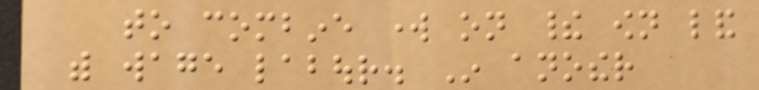to combine work on their own land
with wage labour. In another
